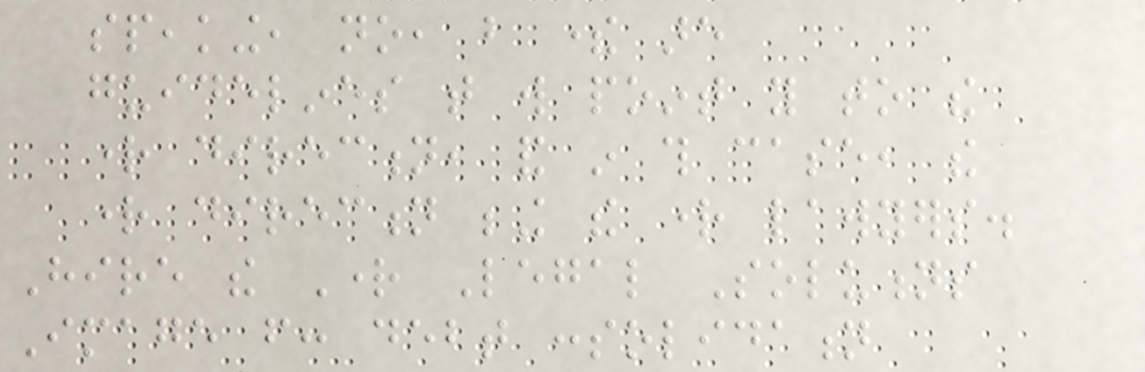speaking, no, but there are
guidelines that will point you to the
right direction, and in this case, the
right direction being the right lawyers.
Hire the Right Legal Solutions
Image from: debt consolidation
